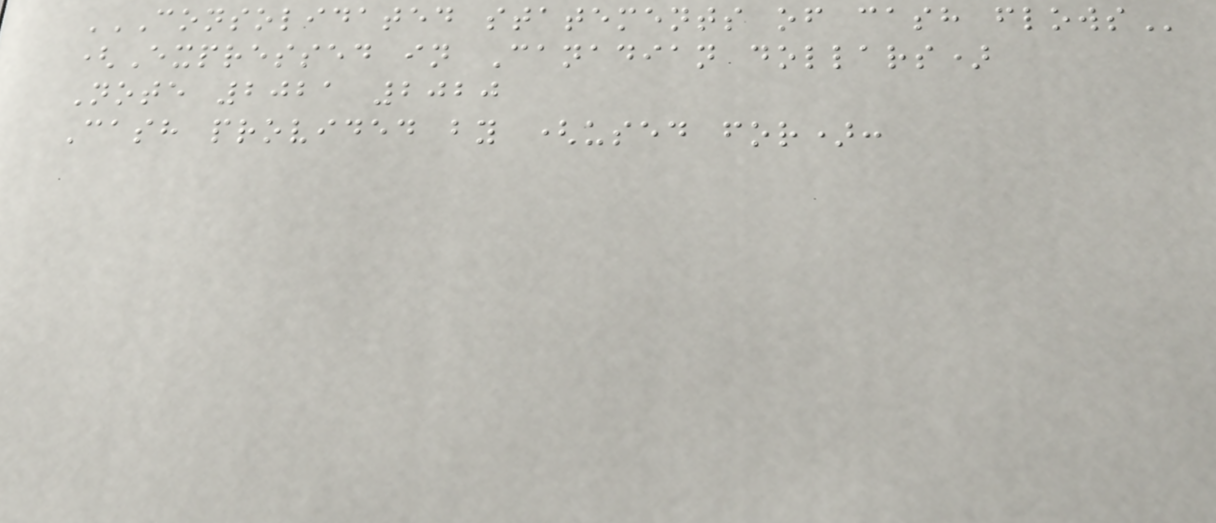CONSOLIDATED STATEMENTS OF CASH FLOWS
(Expressed in Canadian dollars)
Note 2021 2020
Cash provided by (used for):
